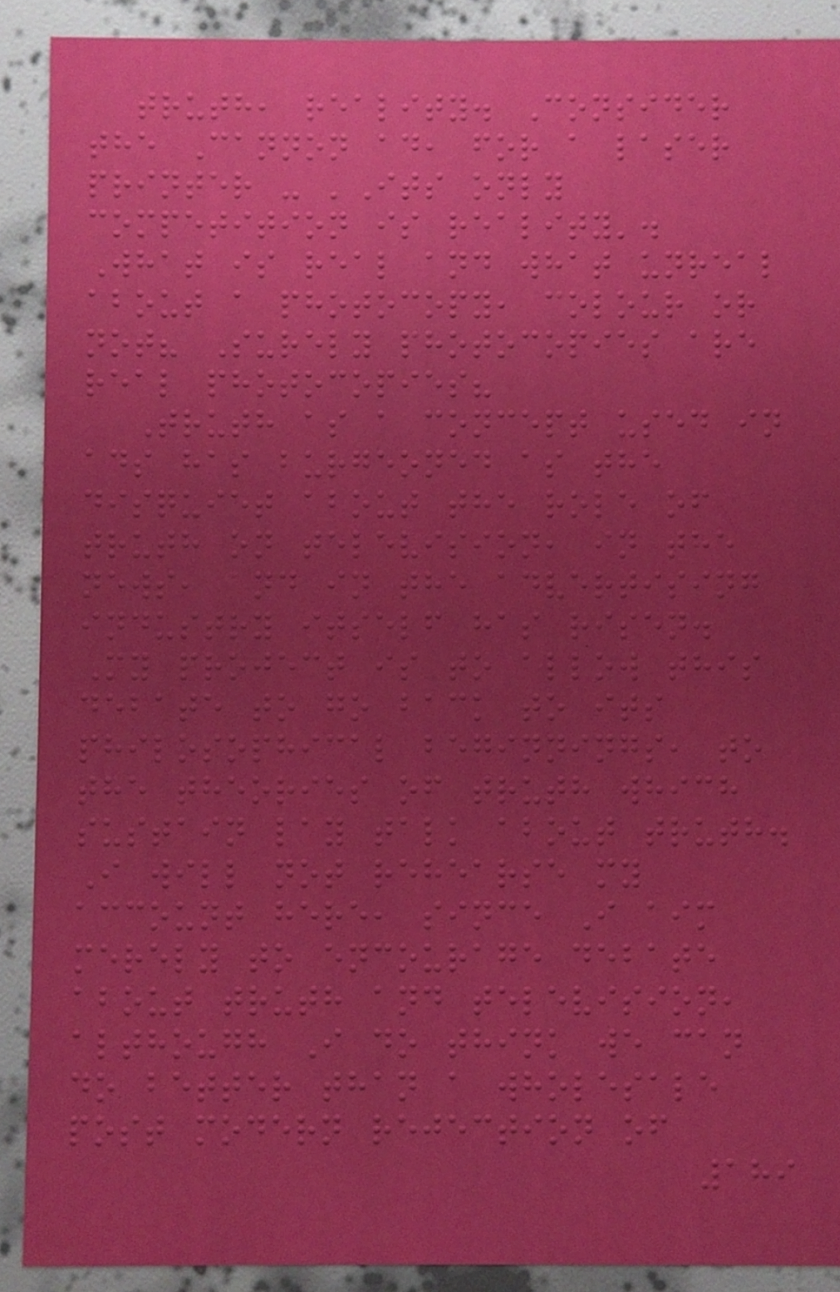truth, reality. Consider
the Cannon ad, for a laser
printer - 'Its only
competition is reality'.
What is real and what unreal
about a photocopy, colour or
not? Surely photocopies are
real photocopies?
Truth as a concept used in
ads has burgeoned as the
disquiet about the role of
truth on television, in the
news, and in the advertising
industry itself has risen.
My project is to allow this
debate to go back to its
philosophical beginnings, to
the theories of truth which
sustain lay talk about truth.
I will not rehearse my
account here, since I aim
merely to encourage debate
about truth and television,
although I do think we can
do better than a wholesale
post modern rejection of
189
